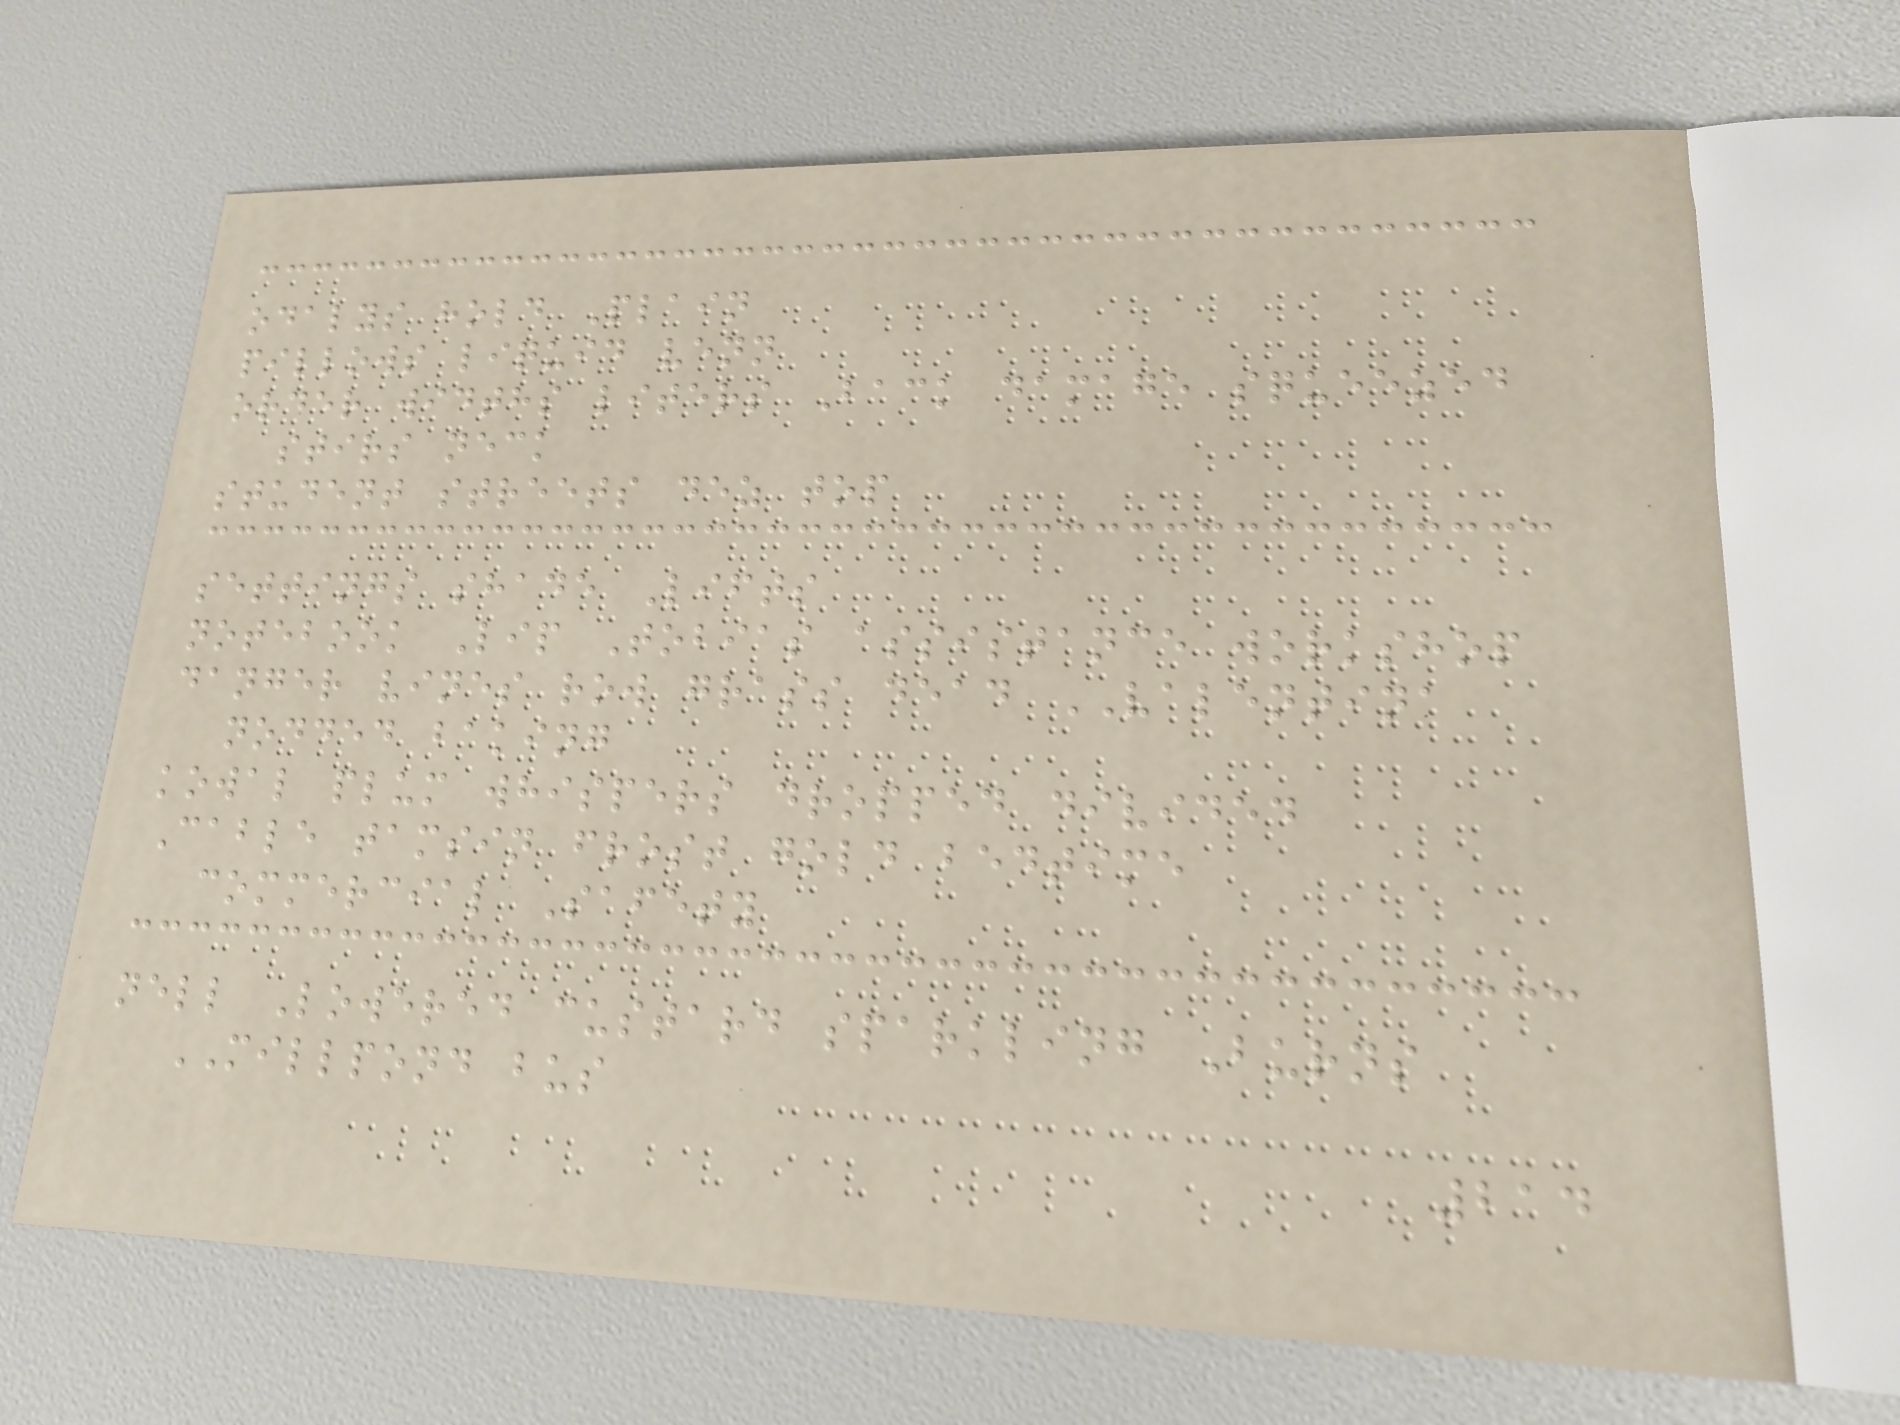odalys hold Plain
pillows liquid venn
order widths liters Back damage squeezed
stirs neck
student streets dez top
settings shade Lifts
notebook Lip Tobias assistance workshop
danger vines row grass dead VALENTINA
nodded baking
kowal plum whispers dropped divided
Cable tamsin frost gold bedtime
commercial Safety
nell Lowered custard sparkling Burns
MILLPOND bus
214
